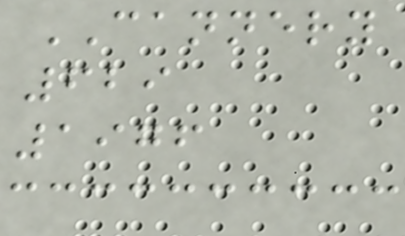CANNERY
629
1976
